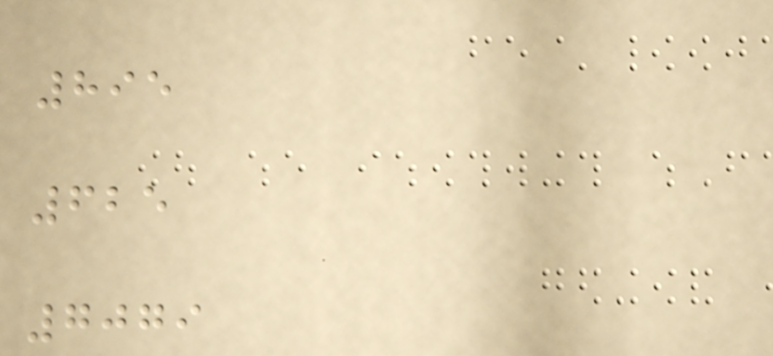895
625
7079
